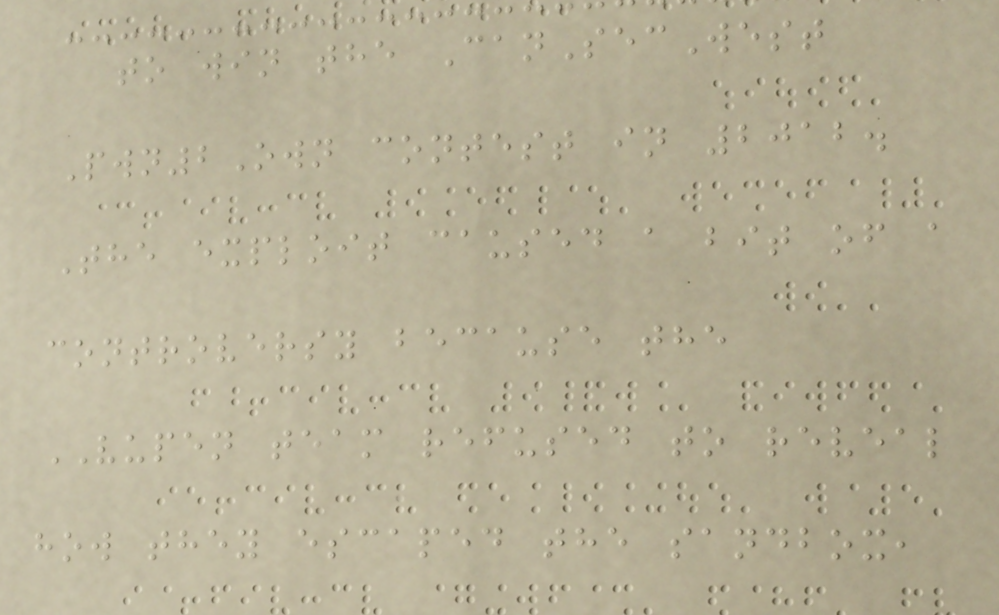to win the CanSecWest
Pwn2Own contest in 2012.
The exploit caused a bit of a
controversy because the
VUPEN team refused to reveal
how they escaped the sandbox,
